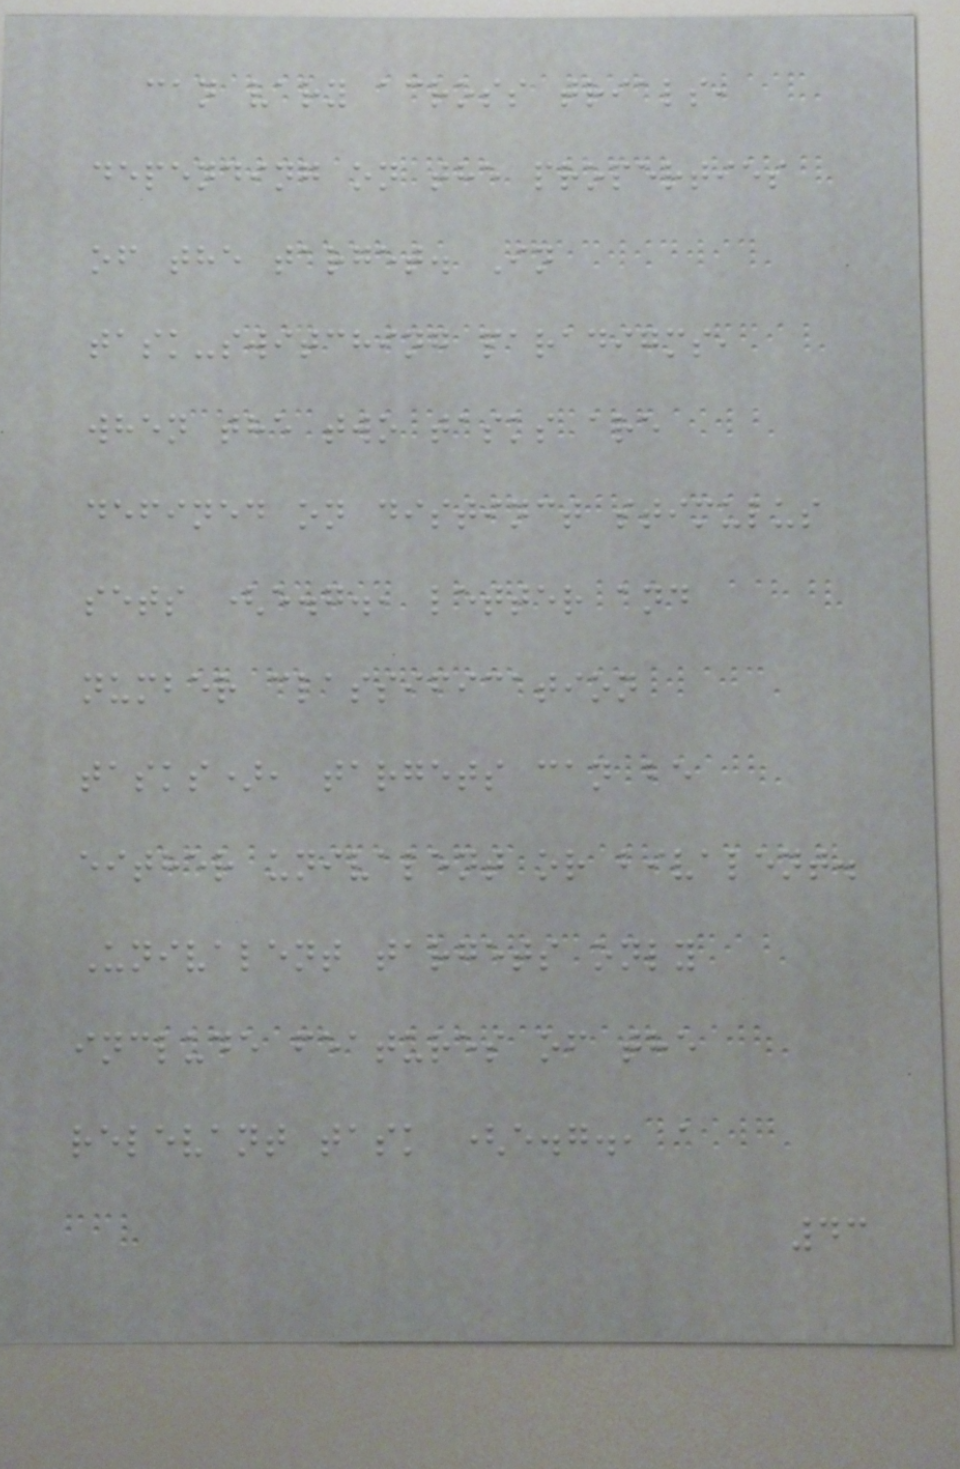can vary across trials,
depending on the properties
of the target. In
task-switching paradigms,
when the two tasks are
defined on distinct stimulus
sets (e.g., letter and
number classification
tasks), targets can be
either univalent or bivalent.
Univalent targets only
include features of the
relevant task (e.g., a
43
